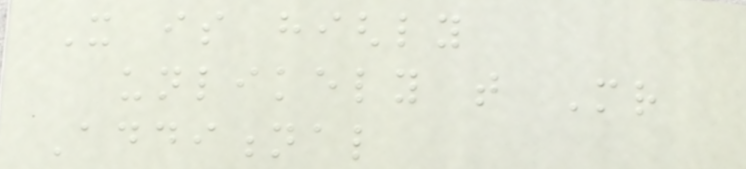It is highly
unlikely that Mr
Additional
